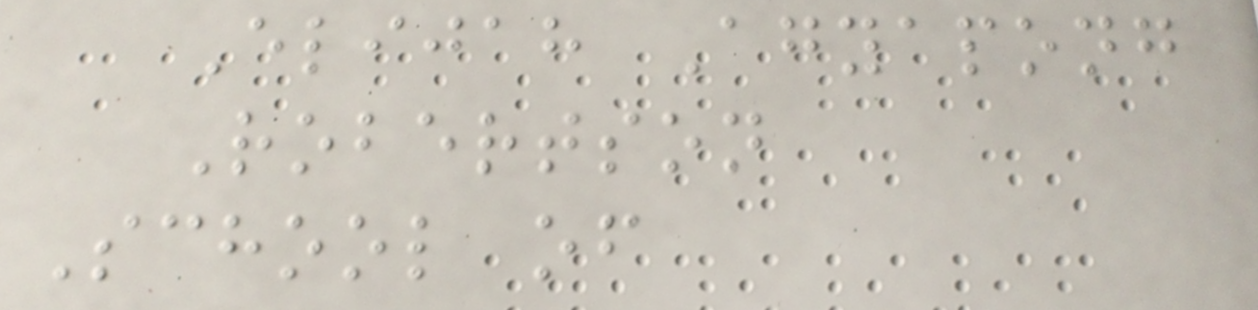Elijah Agyapong
Robertson
School of
